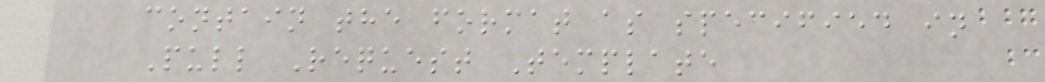contain the format as specified in
Pull Request Template
